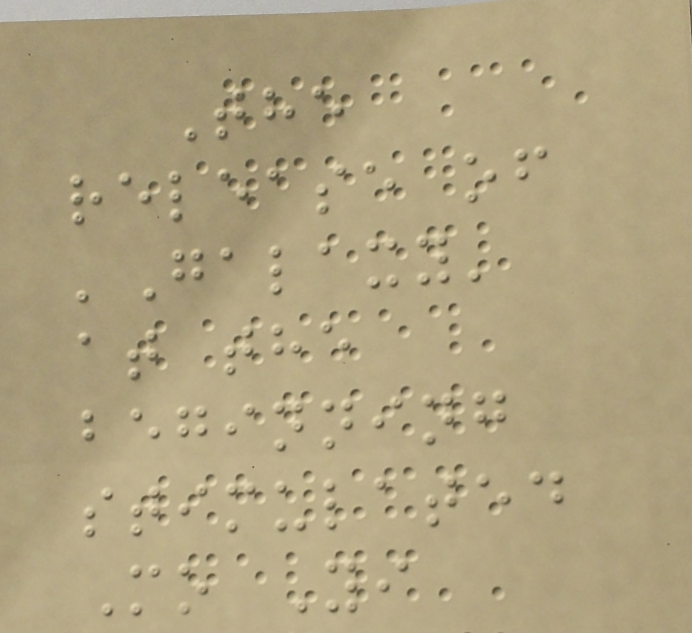The
release of
'Galaxy'
at the
beginning
stimulated
Mo Yi
